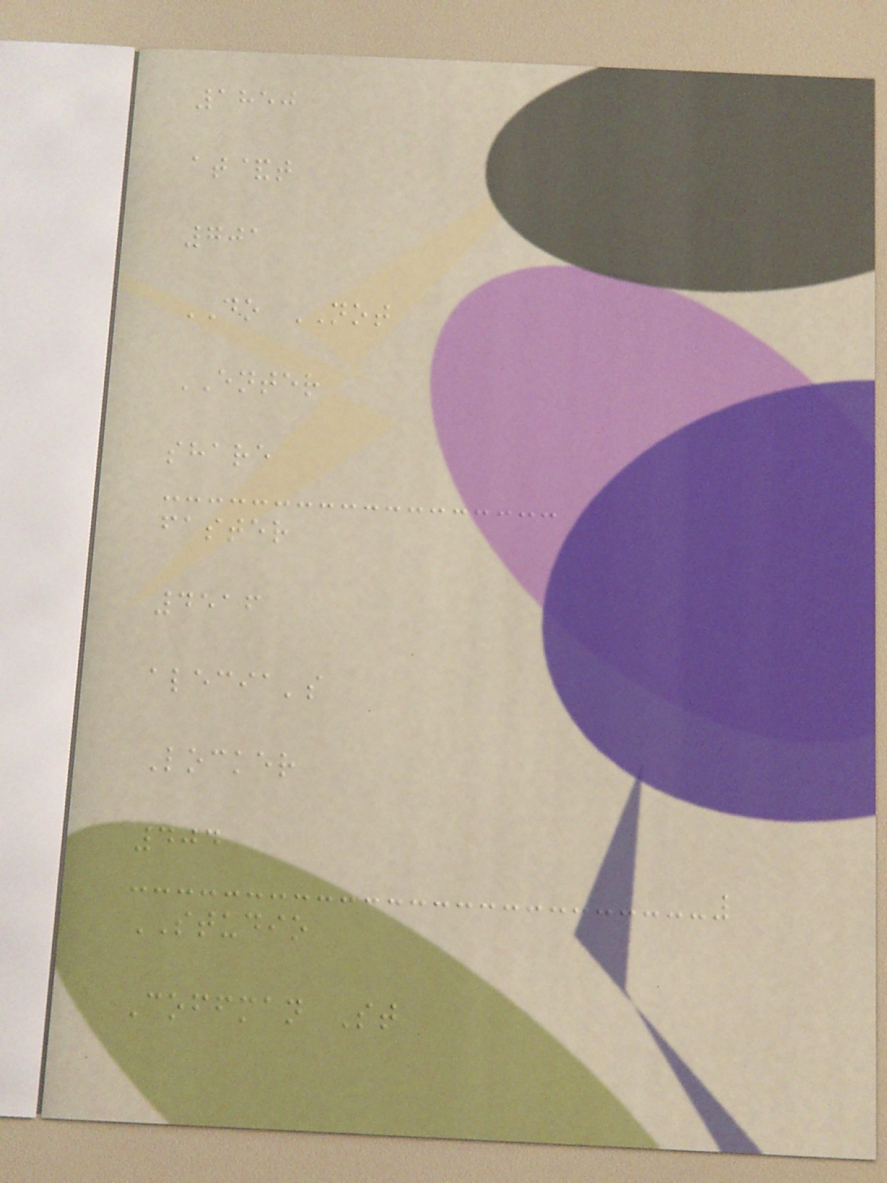1850
at&t
701
DO NOT
ENTER
share
faster
4516
alecia's
Locker
404
STUDIO
Coffman St
